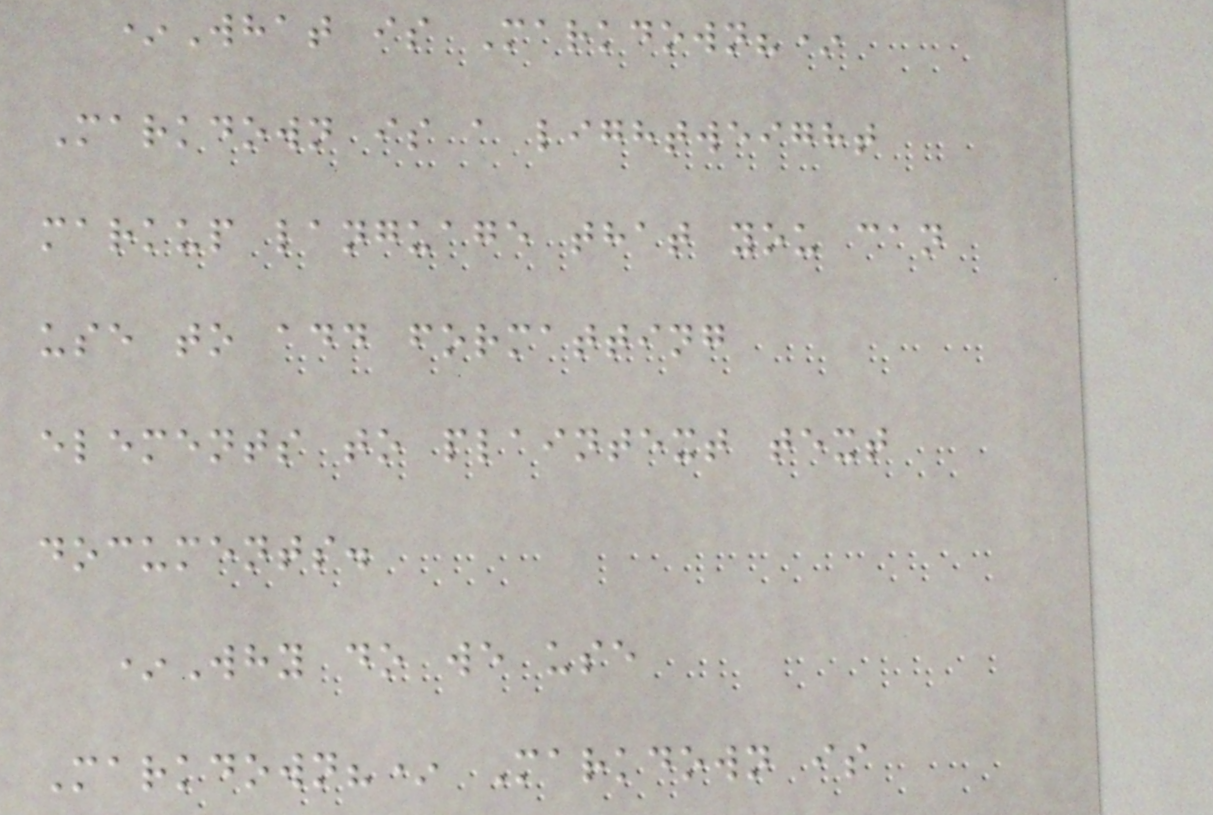*What is Markdown?*
Markdown is a lightweight
markup language that you can
use to add formatting
elements to plaintext text
documents.
*Why do we use
Markdown?* Markdown is
